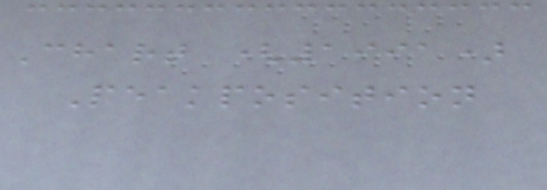Chart (1991)
Peakposition
